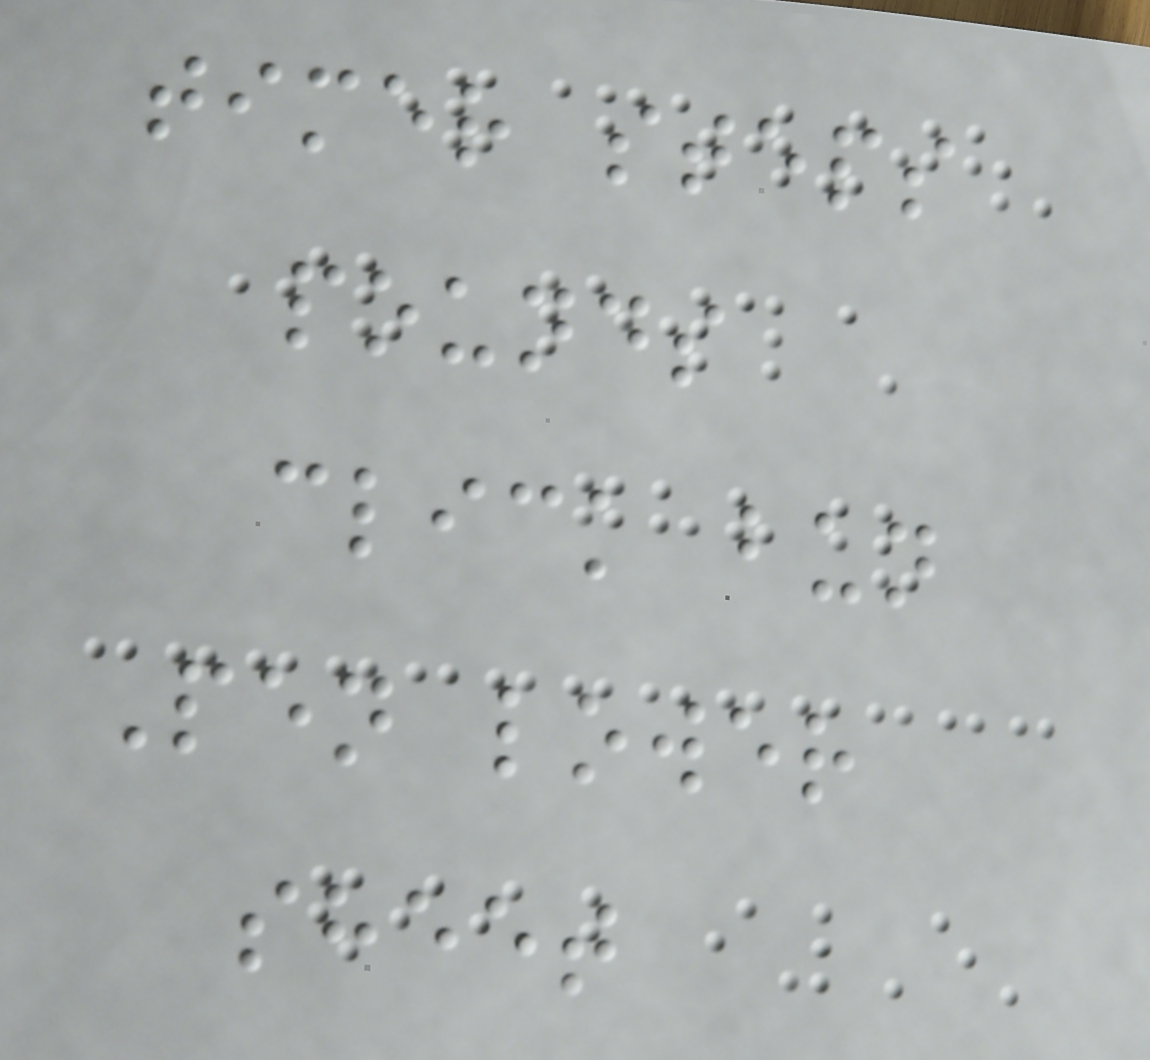timer steps
pounds
click bun
Pen lower
sheet
